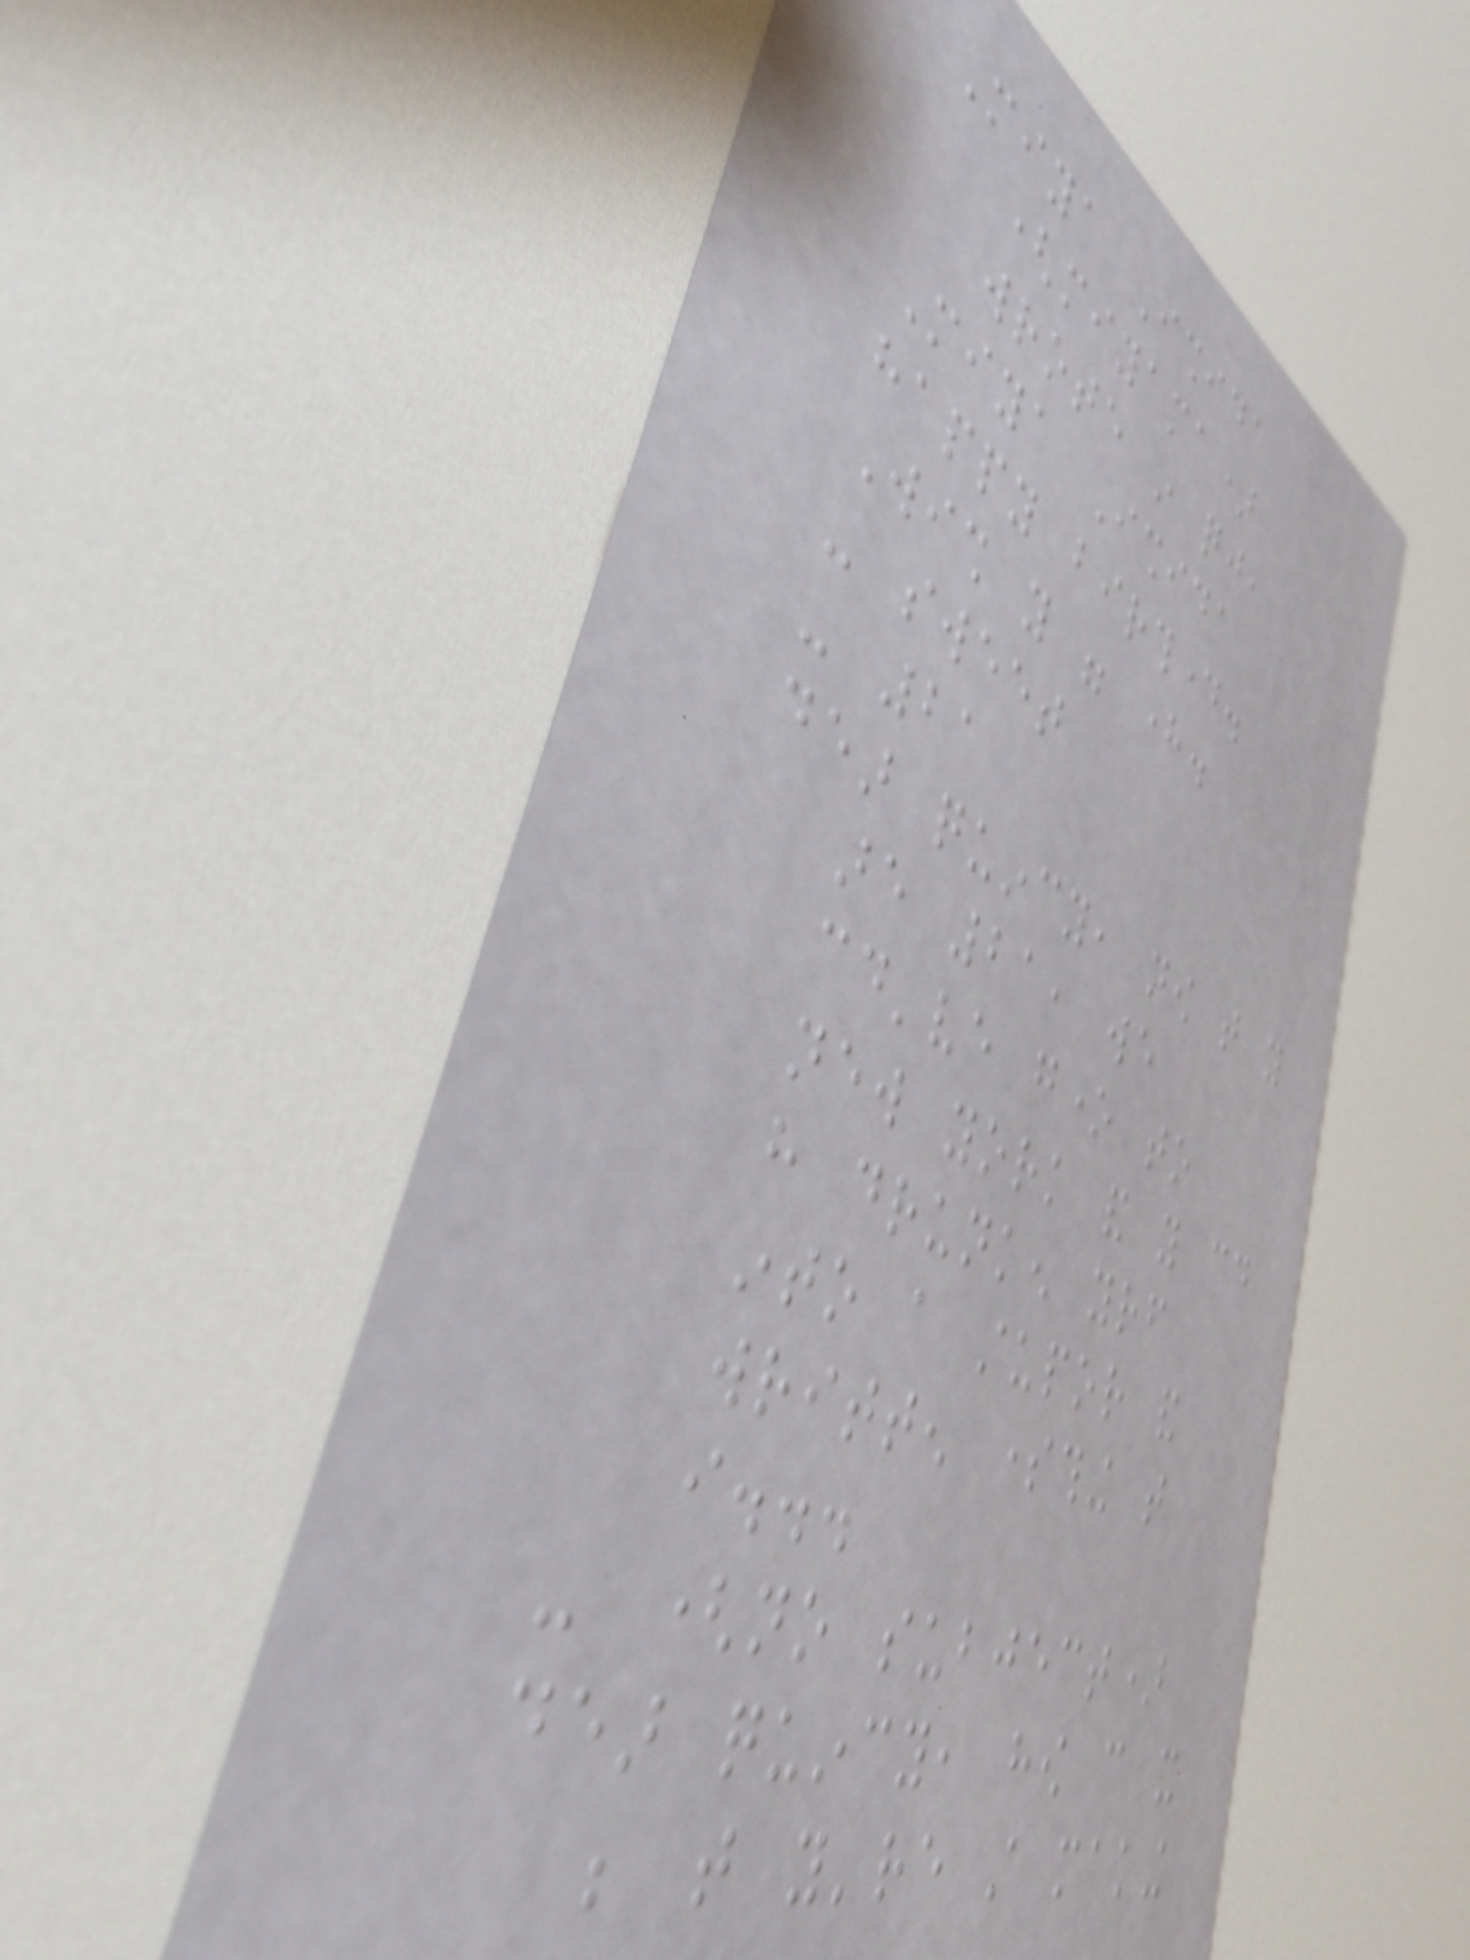Miya Ishida
(miyama)
wrote in qj,
Miya Ishida
happy birthday.
Wish you were here.
- sweet
- 21
dear quincy, now that you
are 21, we
could've gone to
new york and you could
have drunken yourself
into a stupor and
written something that
i...
- (no subject)
dear quincy, how can it
be that you're still making
